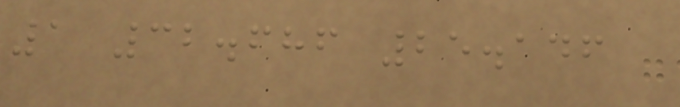1 32.686 25.146
